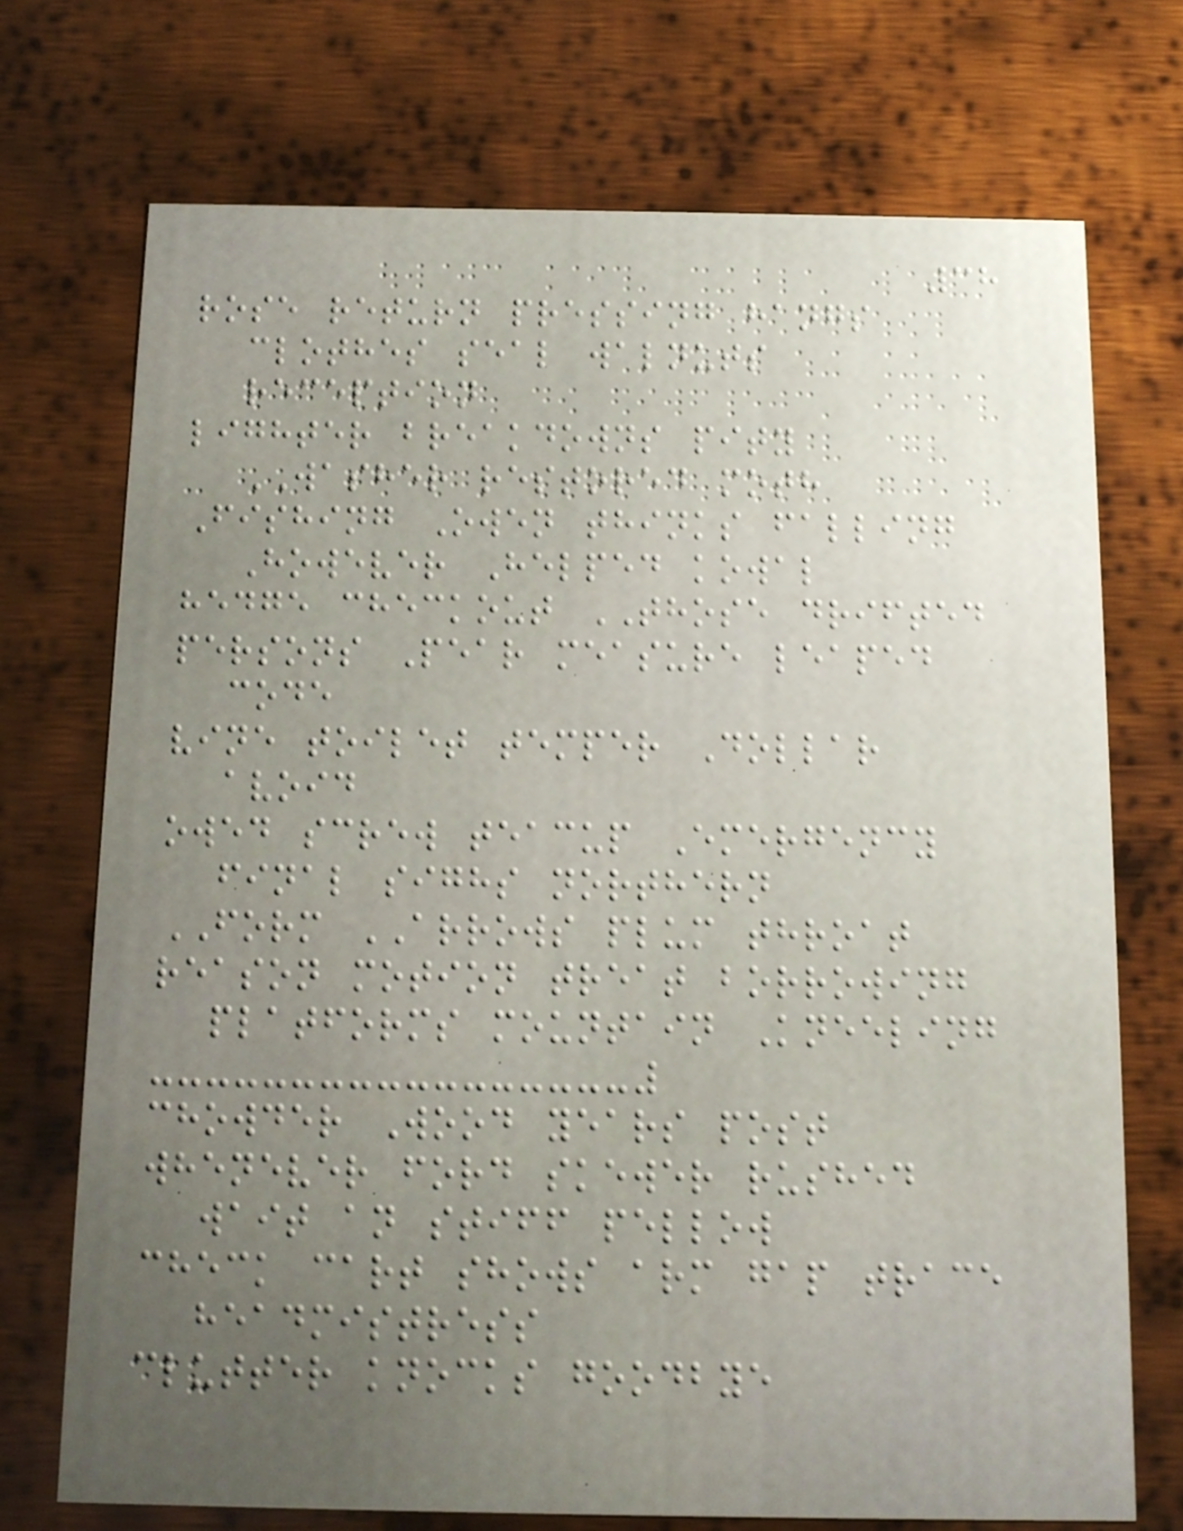38
rose return pressing hangs
clothes seal walnuts
reception
lighter breakdowns pity
WASHER restored moth
Fishing Owen thinks falling
However Helped kowal
hedge checkout THOSE drifted
persons Pear measure leaped
code
vine toilet temper Dollar
avoid
owed screw teacup Emergency
final sighs northern
FORM ARROWS plum throat
reason motion treat borrowing
platforms mountain Kneeling
chowder Wood years post
whenever ford skewer rushed
wait an stiff pellow
check cart shows arm gap trace
headmistress
clutter knocks goodbye
